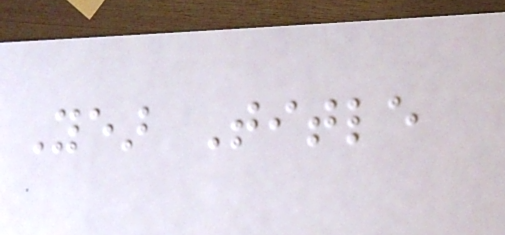Year Title
